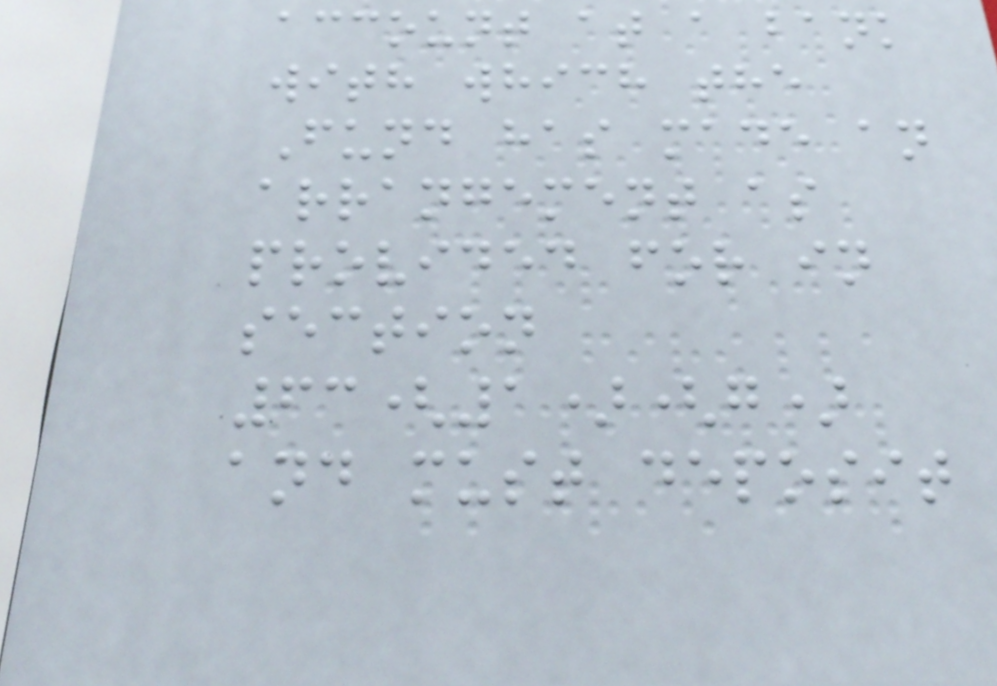account at a bank
with which the
Fund has made an
arrangement as
provided for in
section
63(1)(g)
and must deposit
